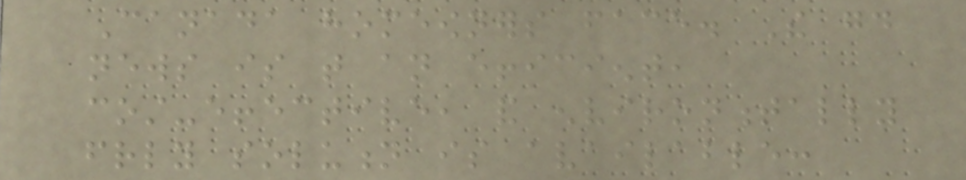Canada homeowners face. The good
news is that an efficient,
cost-effective, and environmentally
friendly solution is available:
